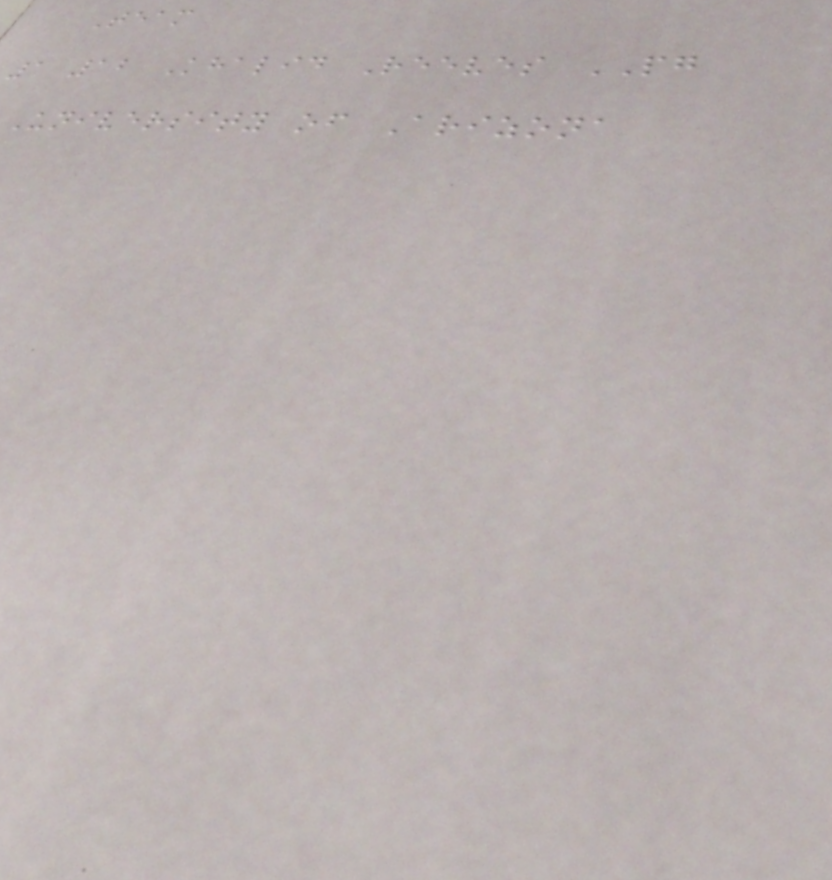Team
1 12 Khalid Reeves PG
University of Arizona
